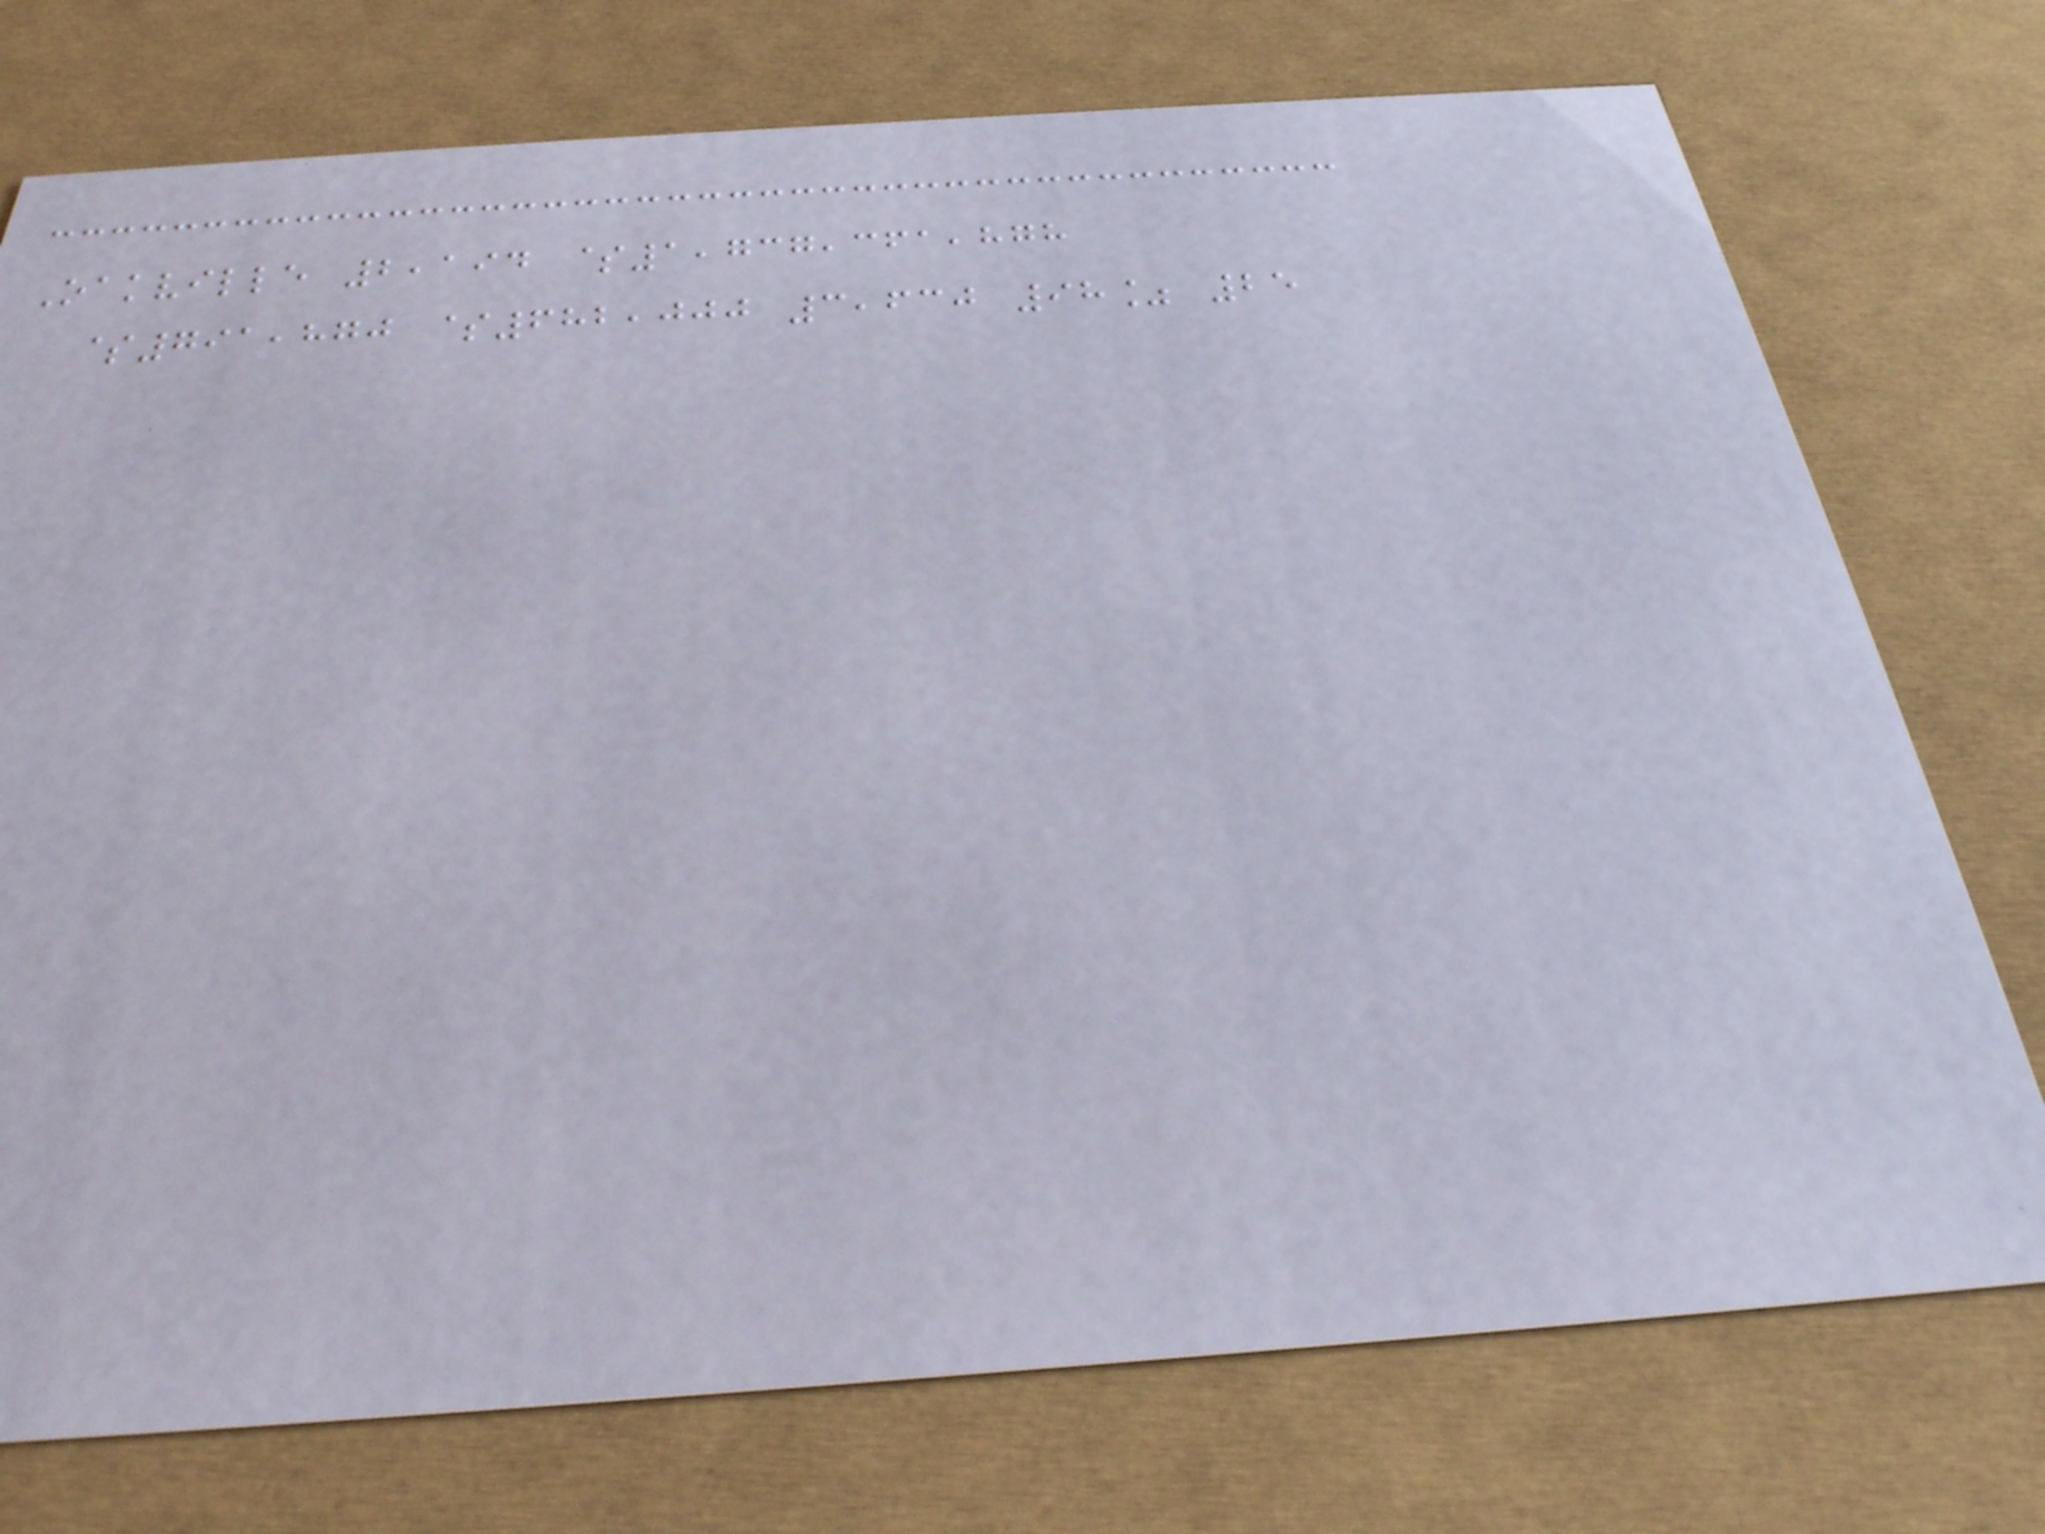Oakville 2,194 $1,737,361,878
$791,870 $682,000 3,630 98% 25
